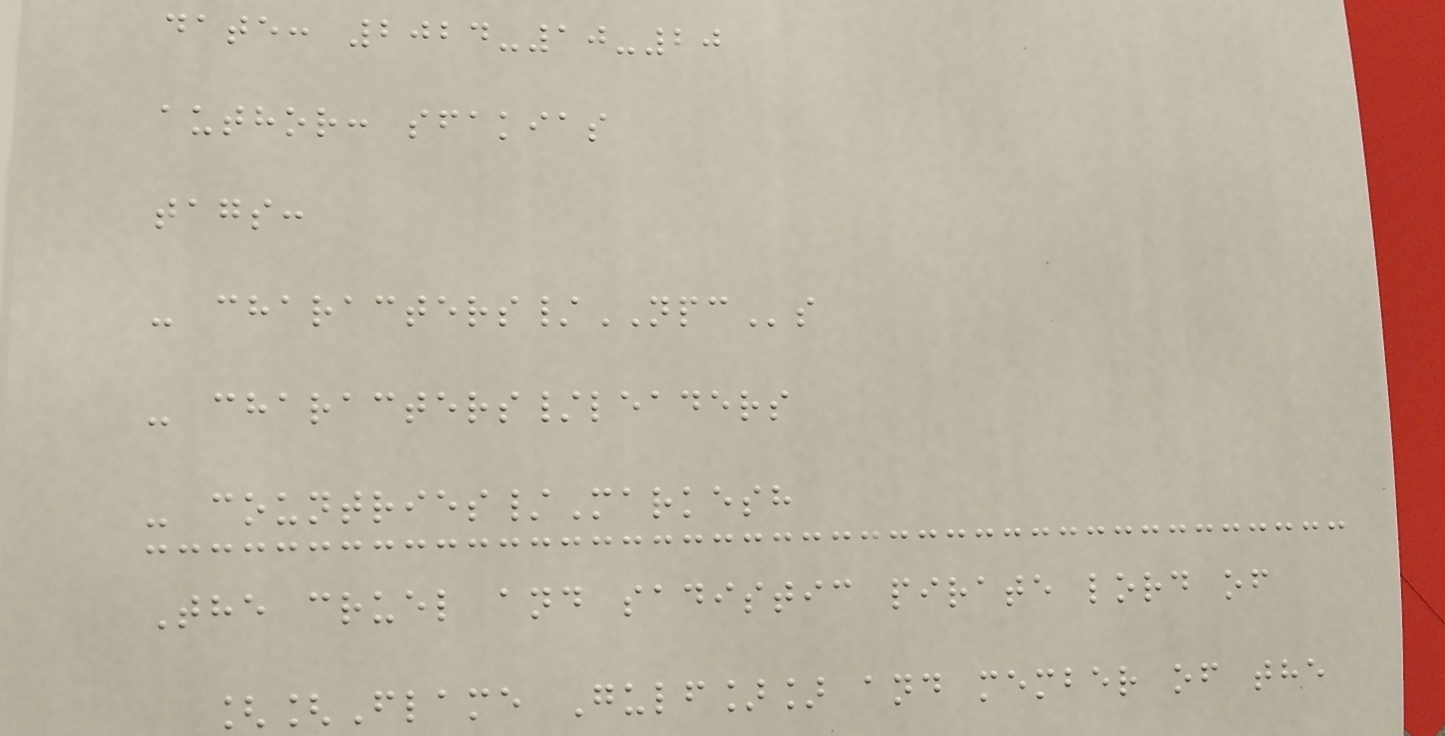date: 2024-10-20
author: sfakias
tags:
- characters/NPCs
- characters/leaders
- countries/Markesh
The cruel and sadistic pirate lord of
[[Flame Gulf]] and member of the
